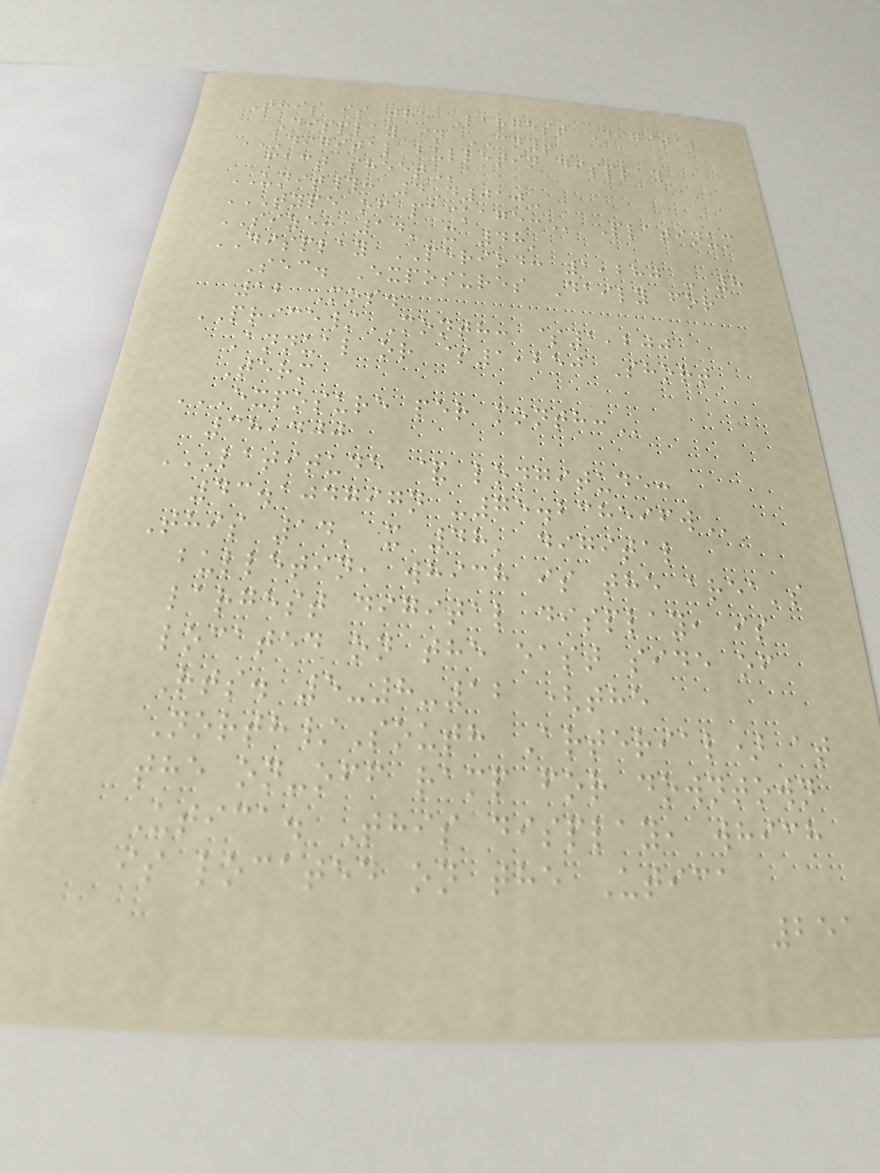This is the Largest Digital
Display in CNY!
DIGITAL BULLETIN DISPLAY
FACT SHEET
UNIT#: 4D010-
TYPE OF PACKAGE: Platinum
SIZE: 14' x 48'
DISPLAY PERIOD: 1,280 - 8
Sec. Exposures Daily for
12 Mos.
PRICE/MONTH: $1,200
Annual or $1,250 Short
Term
EXPOSURE PER MONTH:
38,400
LATITUDE & LONGITUDE:
43.104797N -75.238596W
This 14' x 48' digital
bulletin, which is the area's
largest digital display, is
located on the east side of
Rts. 5-8-12 (the
North/South Arterial) at
the on-off ramp for downtown
Utica. This display, which
is located on the Utica
251
